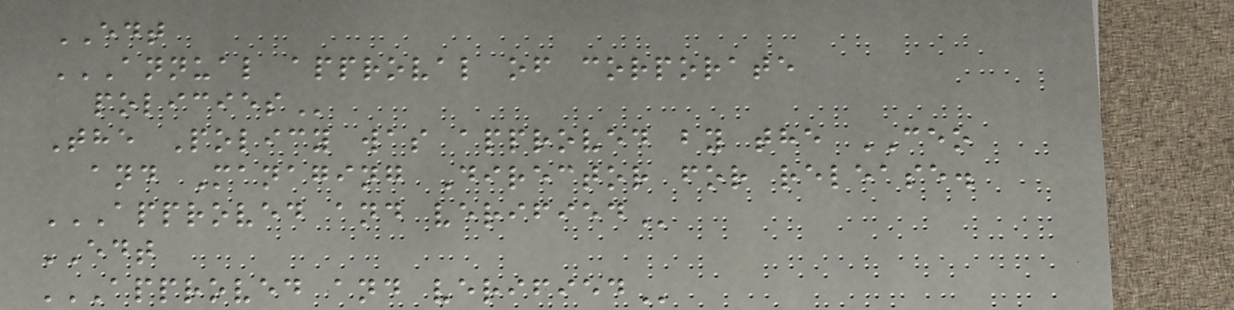EDT
ANNUAL APPROVAL OF CORPORATE
POLICIES
The Policy was approved by the CEO
and Managing Director for release.
APPROVED AND VERIFIED
EDT
APPROVED AND VERIFIED
